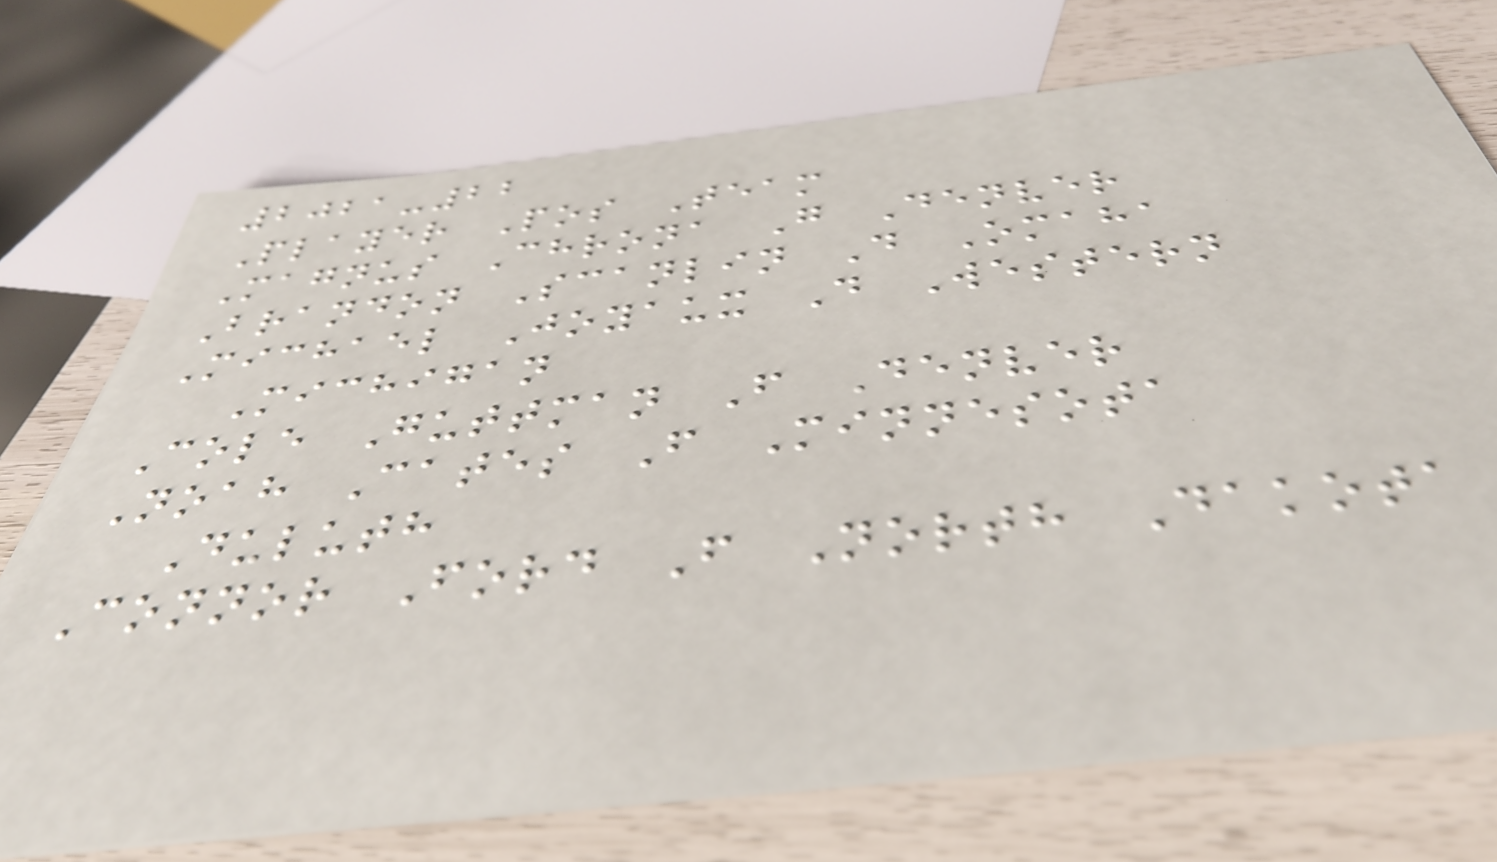2021-22
Player Pos Team
Magnus Chrona G Denver
Brandon Scanlin D Omaha
Michael Joyaux D Western
Michigan
Cole Guttman F Denver
Noah Cates F Minnesota
Duluth
Connor Ford F North Dakota
